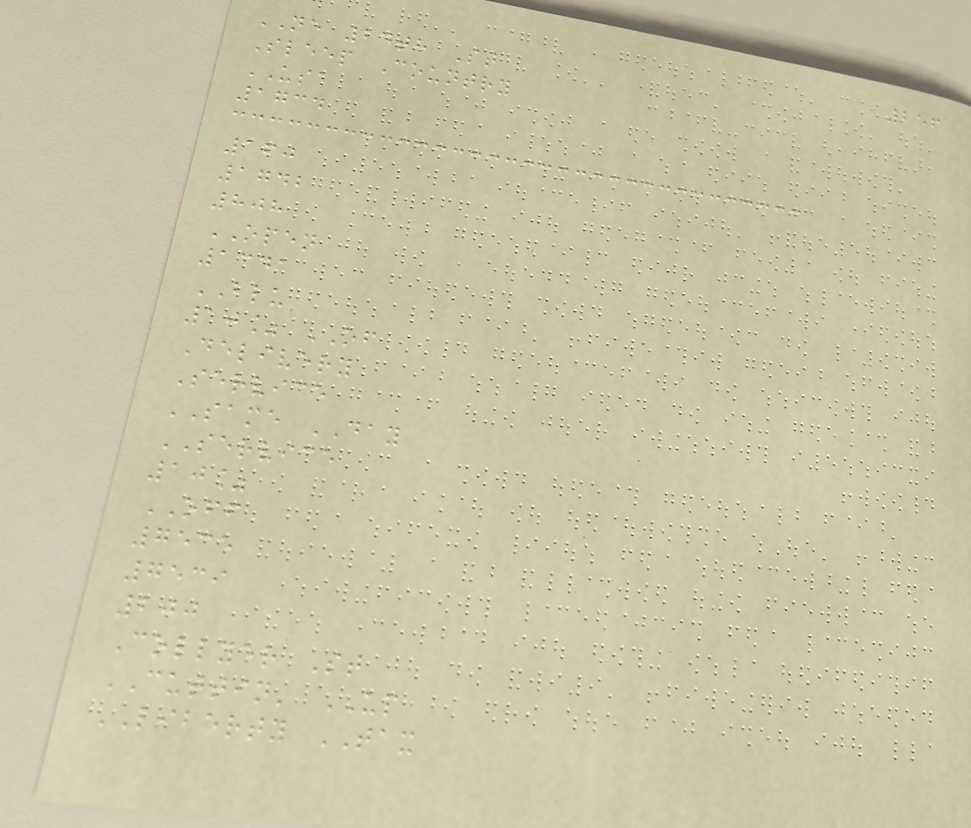256
NE 24th St
Sleep Country
USA
1734
160
1742
808
OPEN
1341
BLU
10% OF
Delivery
Service
SAME DAY
SERVICE
10%
OFF
7535
7539
200
Collyer St
CUTTIN' UP
LIBERTY TAX
